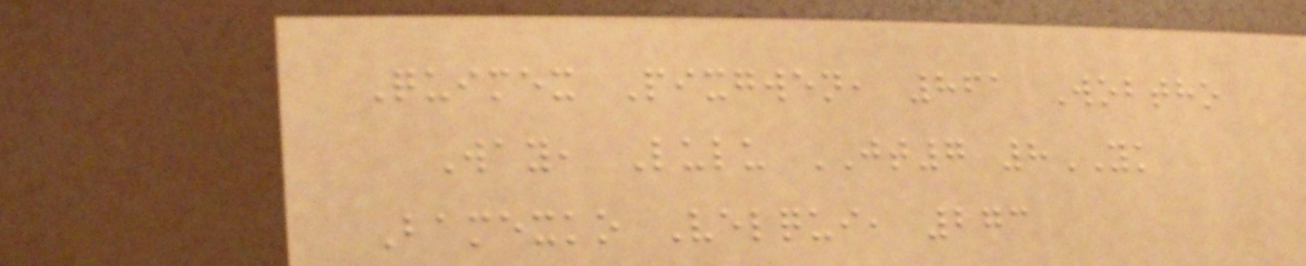Quimex Pixgwen, 861 Wobtho
Way, Lulu JT7 8YK
Bamexko Velqui, 273
